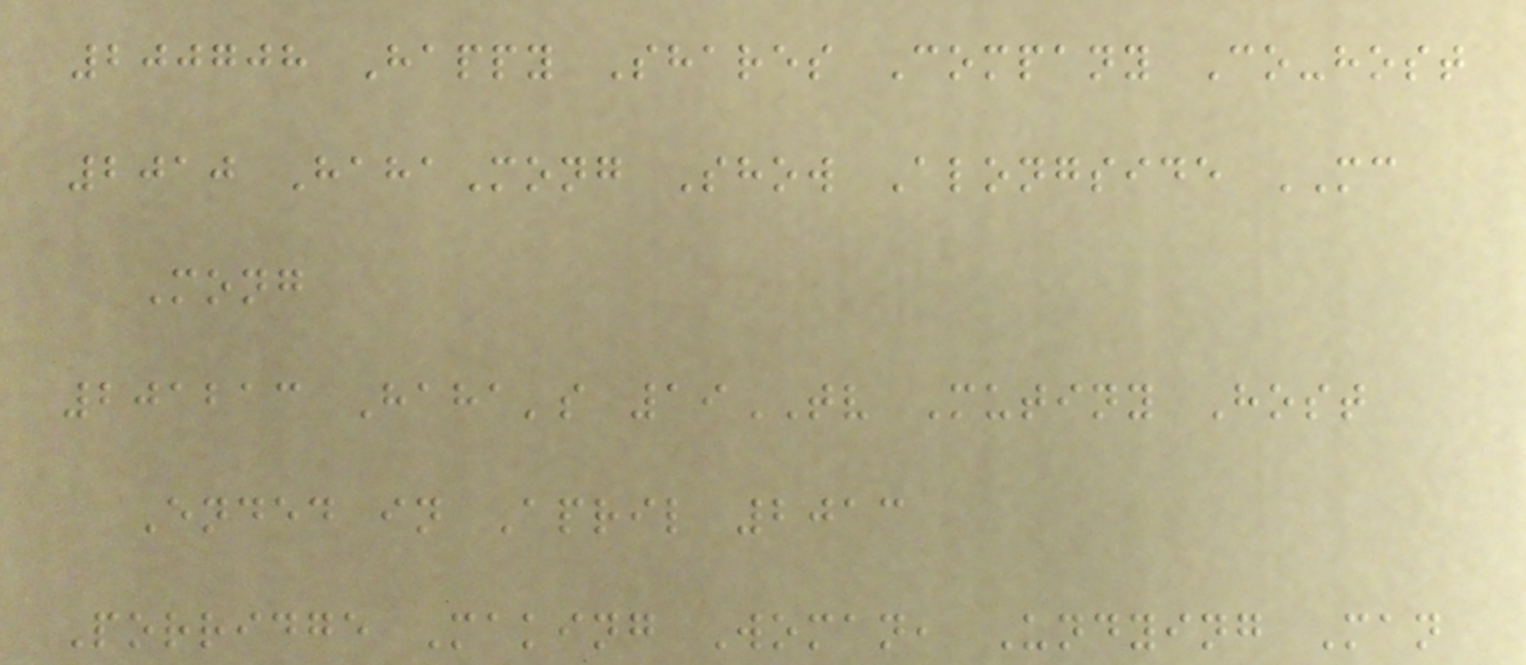200708 Happy Shares Company Co-host
2010 HahaMong Show Alongside MC
Mong
201213 Haha's 19TV Mutiny Host
Ended in April 2013
Porridge Making Woman, Undying Man
